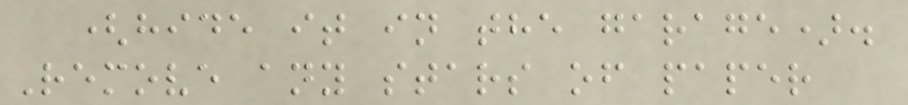(hide it in the garage).
Remove any stars of paper
